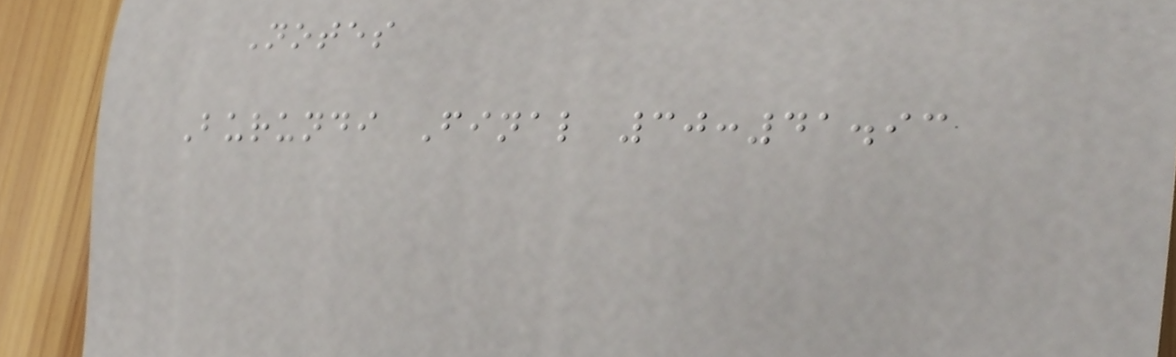Notes
Burundi Final 30:41.93
